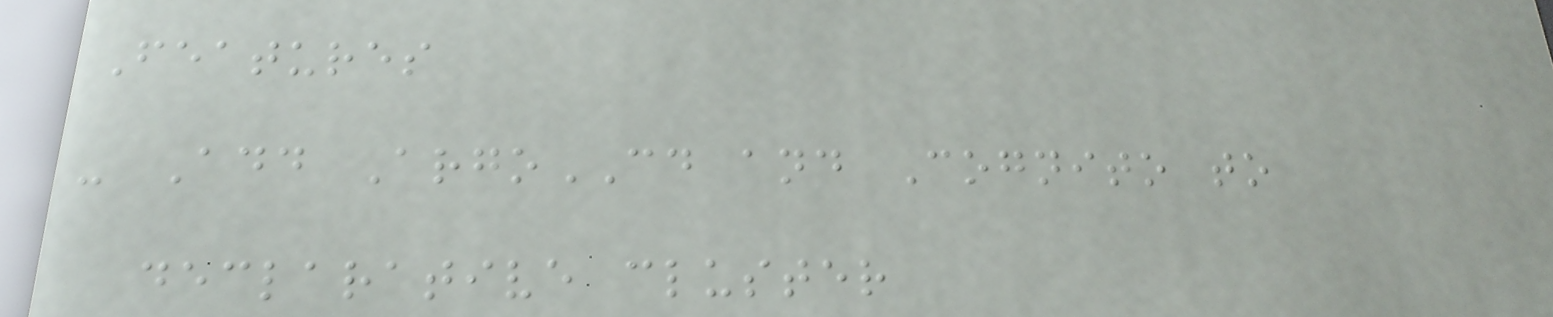Features
- Add ArgoCD and Cognito to
declarative cluster
